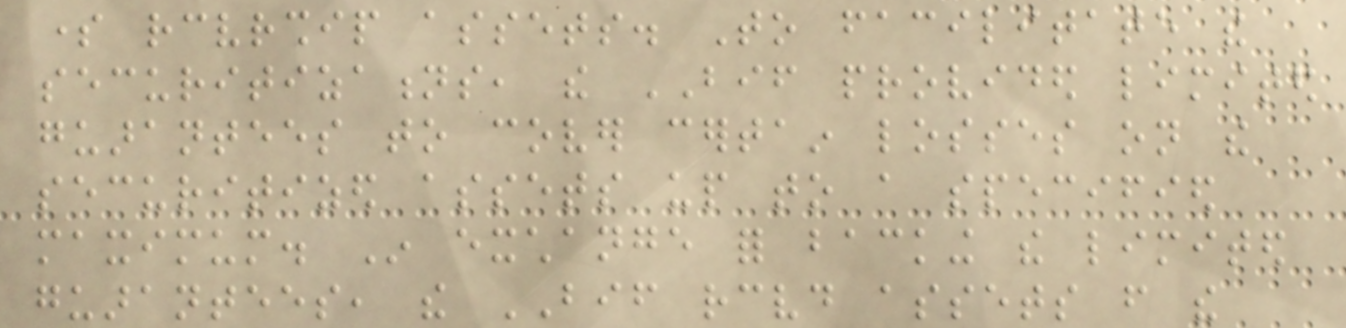some receivership assets. To facilitate the
securitizations, the BIF provided limited
guarantees to cover certain losses on the
securitized assets up to a specified
maximum. In exchange for backing the limited
guarantees, the BIF received assets from the
